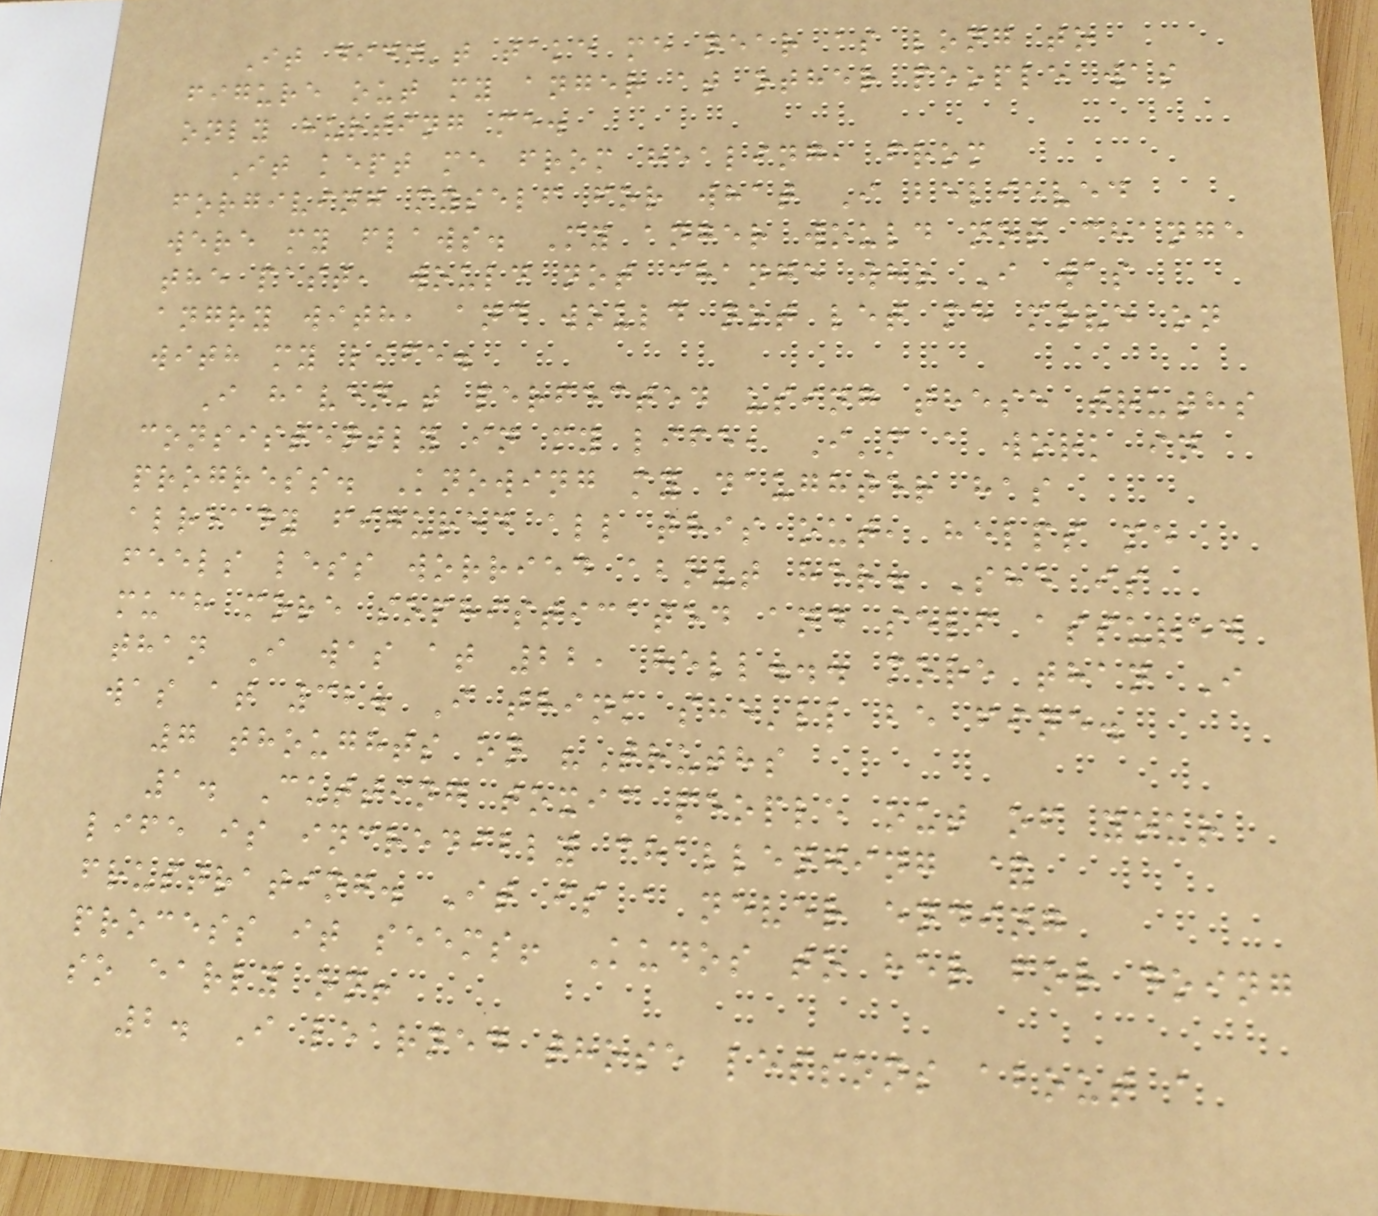It didn't take me near as long to
figure out my anger at other people was
only hurting me.
It kept me from healing, from
forgiving myself for what I believed
were my flaws. My anger would not change
the past, would not change who I was
angry with, and would not let me move on
with my life.
I haven't perfected using these truths
consistently in my life, I'm a work in
progress. Knowing my daughter has
already figured all this out, helps me
feels less worried about her. She is
much more sophisticated and self assured
than I was at 22, hell... more than I
was at 32. I think she'll be fine.
7 thoughts on "Truths
1. Cutting toxic people out of your
life is incredibly challenging &
frustrating. It is a never ending
process it seems! Kudos to her for doing
so early on!
2. I learned those lessons about a
